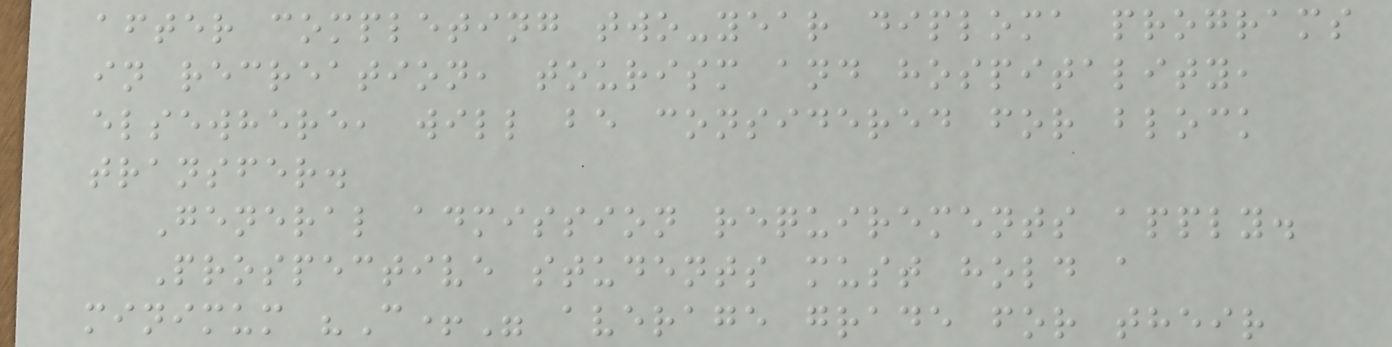after completing two-year diploma programs
in recreation, tourism and hospitality,
elsewhere, will be considered for block
transfer.
General admission requirements apply.
Prospective students must hold a
minimum "C+" average grade for their
